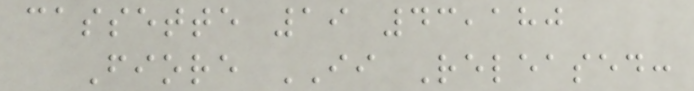cassette 19 43,180
Fiore II Released:
